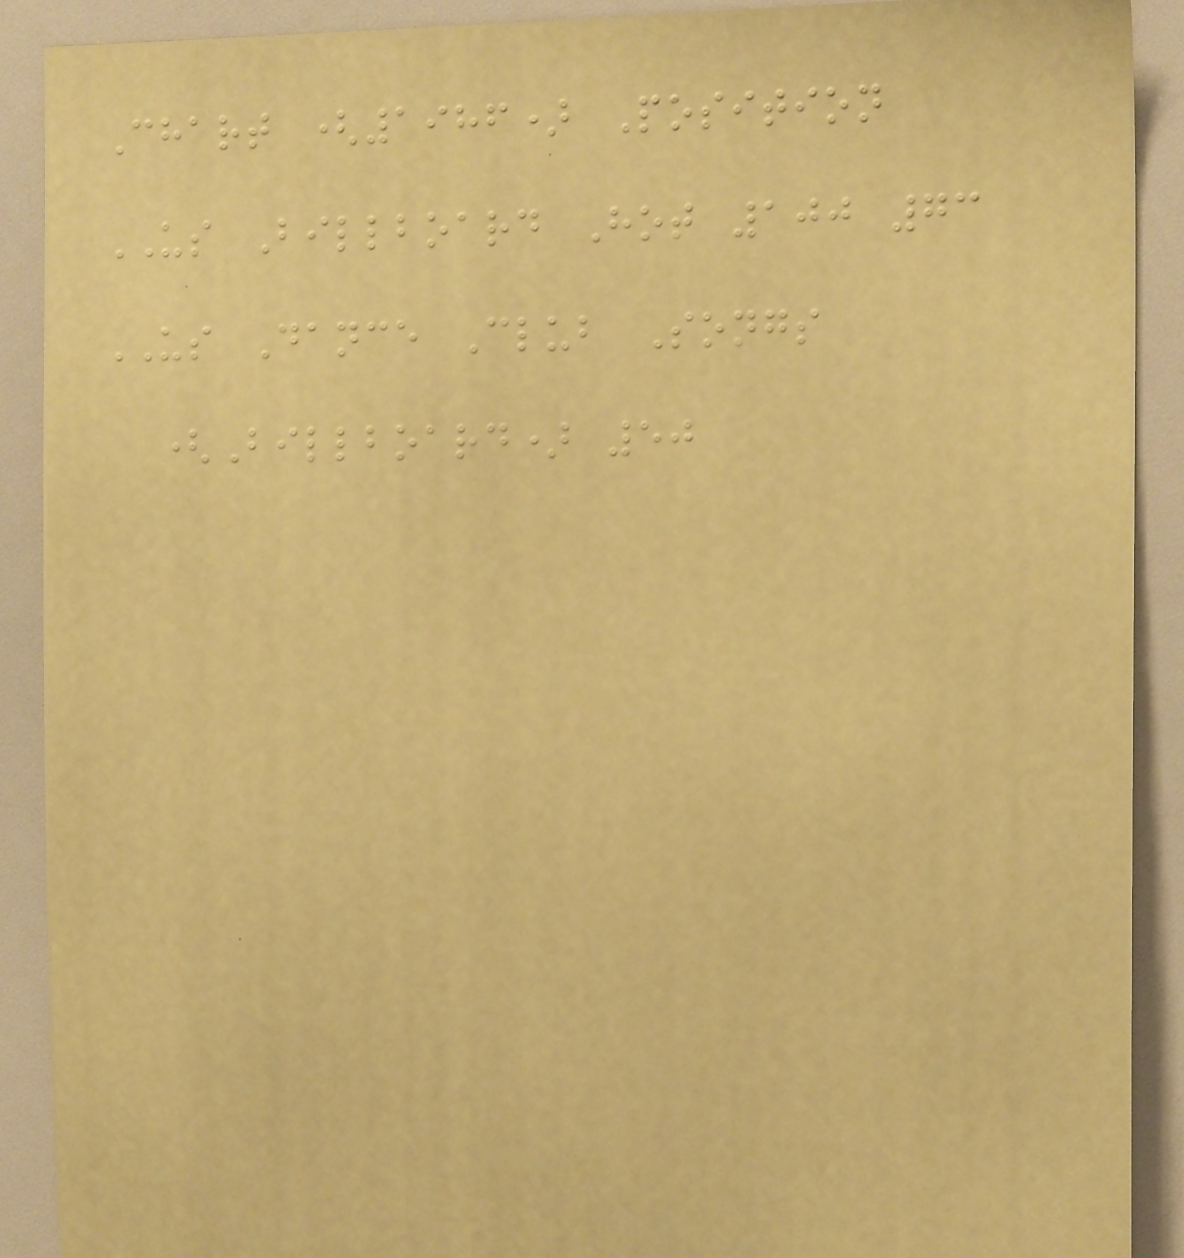Chart (1986) Position
US Billboard Hot 100 73
US Dance Club Songs
(Billboard) 50
